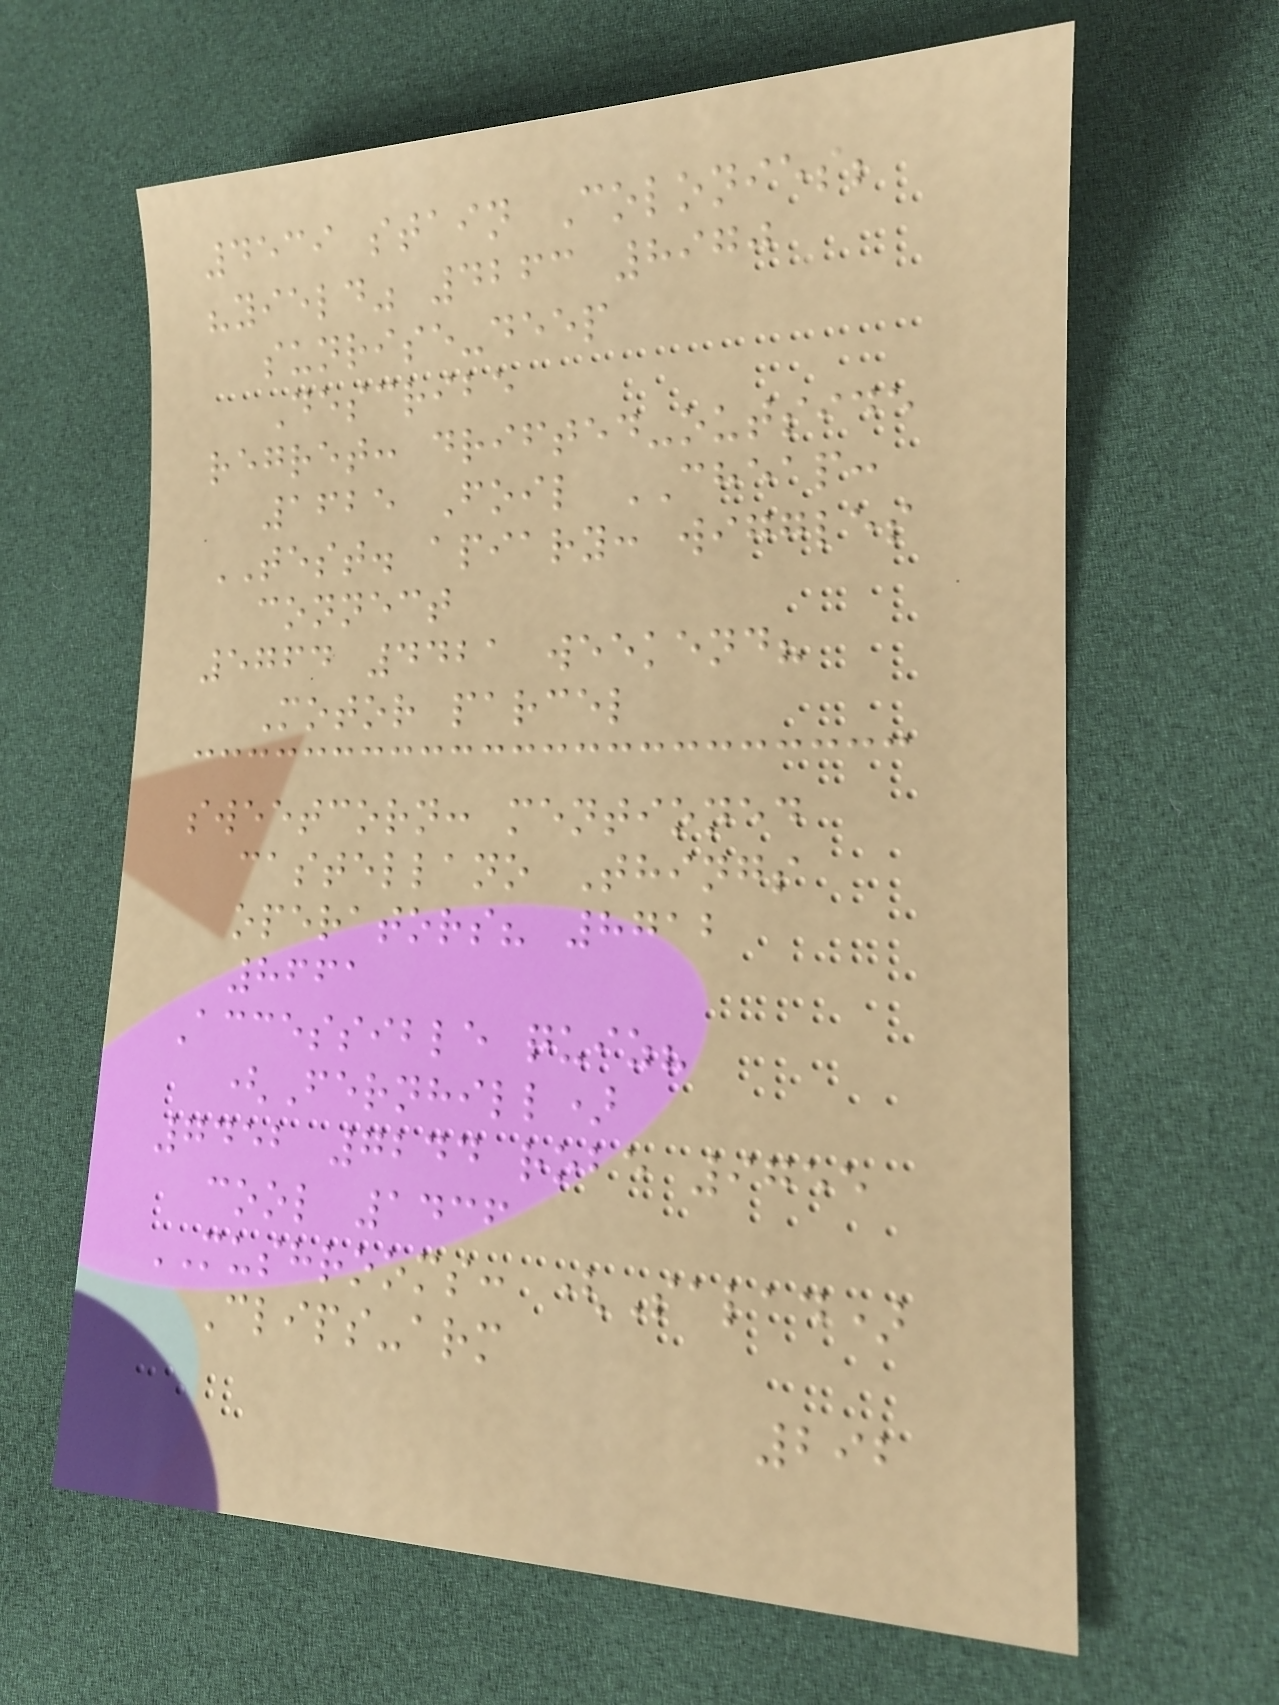4539 stain Colonies;
"yield" 4263 8970
sunrise-deep
Describe
regret: drifted-outside
1625 Foil CHEAP:
TEST. apiary: wiggles
connect
5764 4421 weekend?
Motor parcel
sweetcorn: mentioned
castellano Things
operators? 8712
8661
Accessible quiz?
(Fernhill)
7452 7244 robe 9755
cool 1436
MUSHROOMS: (Salad)
Clips-arm
292
